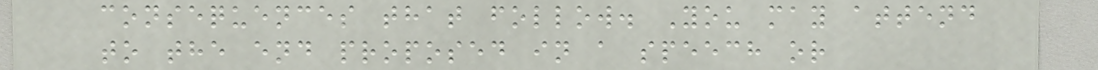consequences that follow. You may attend
to the end proposed in a speech or
